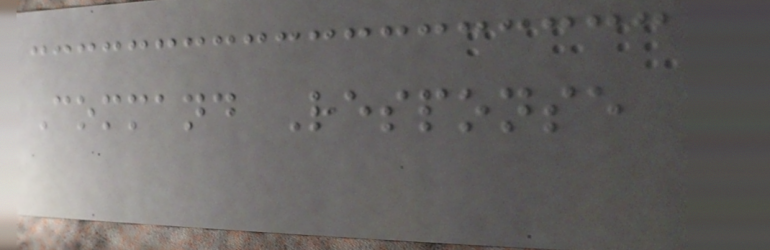Command Response
